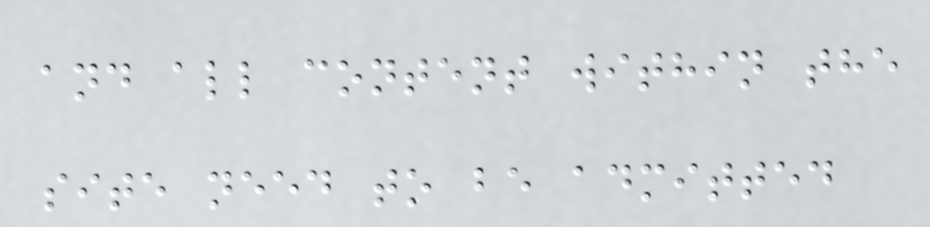and all content within the
site need to be admitted
